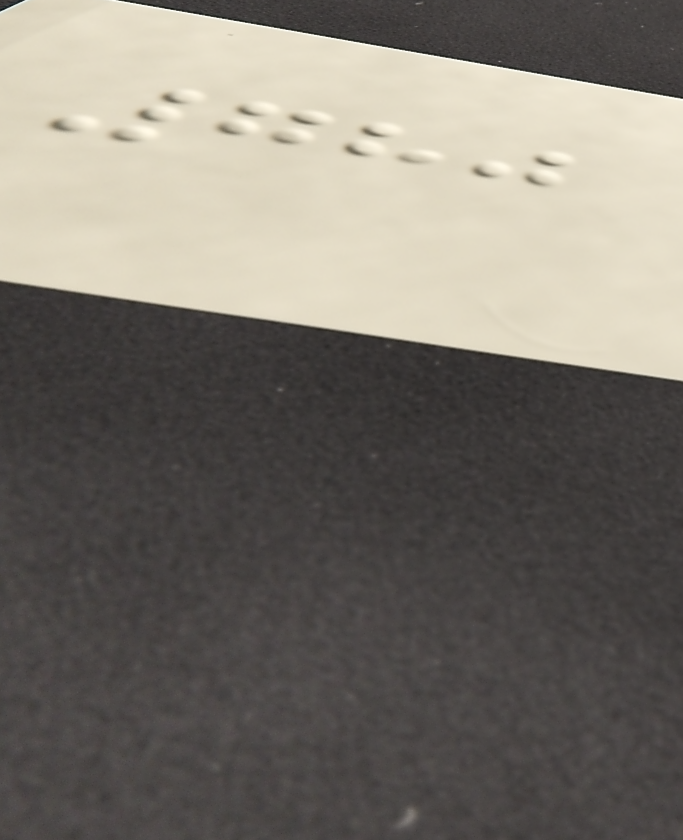780
